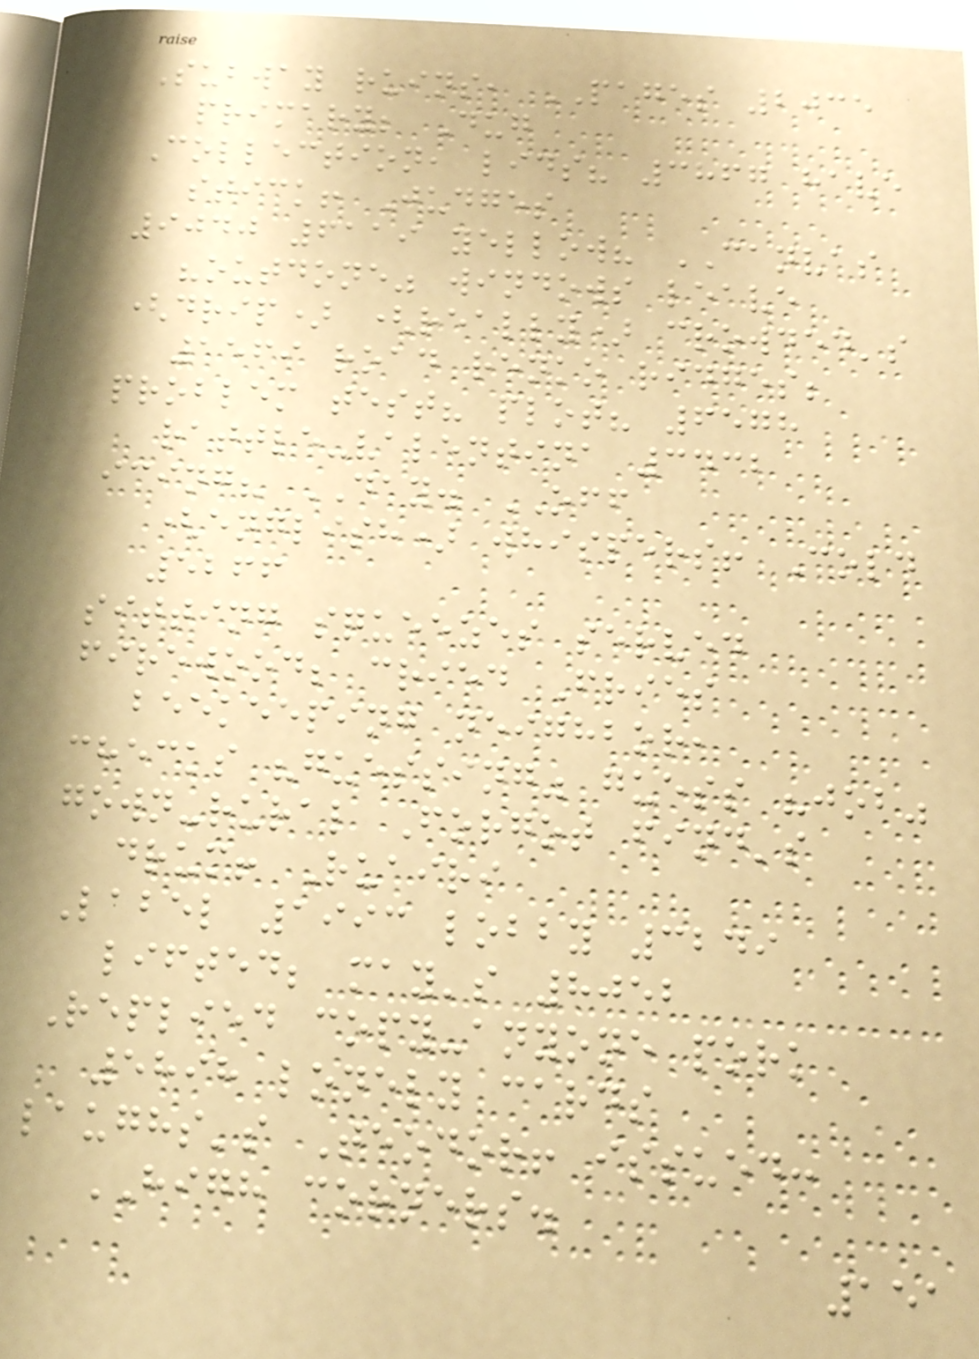Subway ruins, PAGES 2035
primary; Dug
Collection, lids? 3867 have
stick! Judges
9040 6119 yellow? CANVAS
"outdone" windows leave
(drip) (really) crowded's
1569 road renko ridges;
problem test? plot? 6578
rattle-valentina 3432
icing? DAY. OFF
(english) whispers! Cold
5266
sitting squeezes served
firewood; cried Fries
beekeeping neighbor,
checks "guessing" guess "job"
gown-rural Forgot find's
drum! Ruairi
Label 1993 lobby 3249
lifted; may's 8052
Replied copy-anyone pork
5898 lonely cards
laughs's Teodor! issued:
HIGH corners.
151
